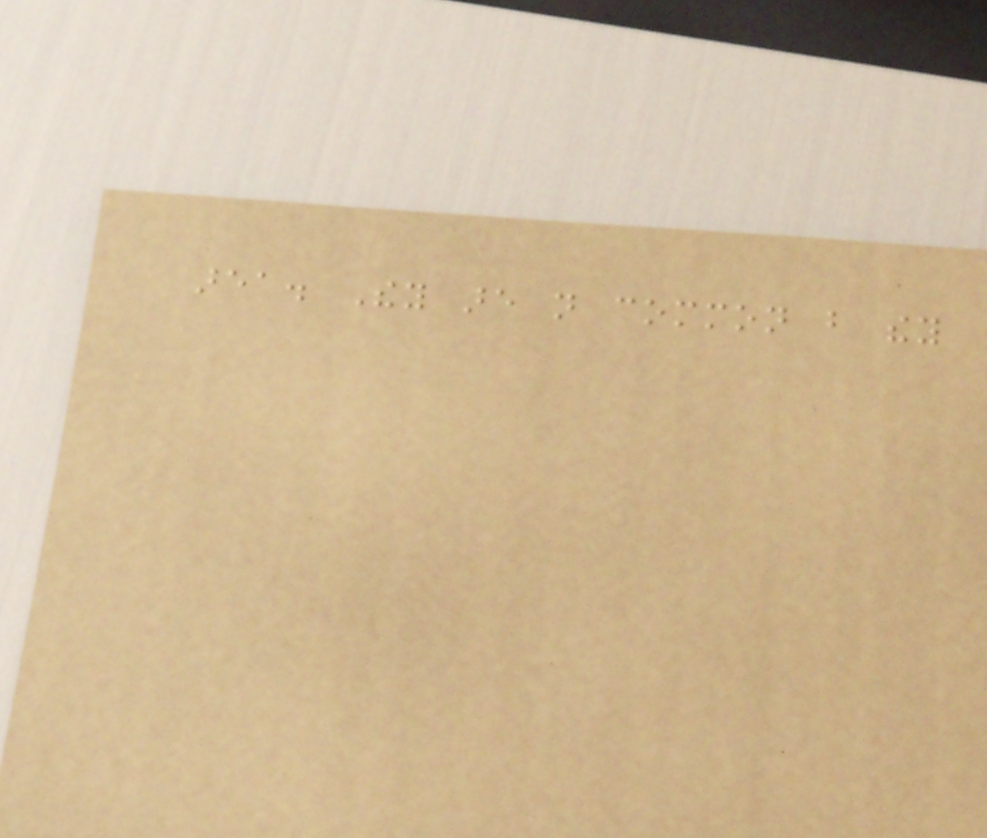area. They are not common but they
